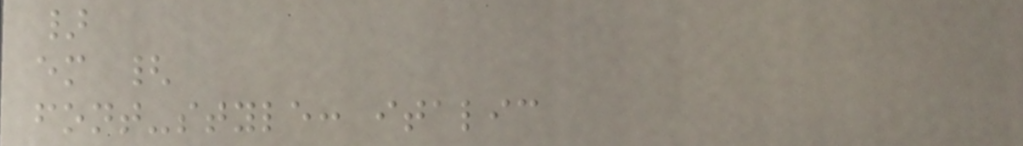}
em {
font-style: italic
